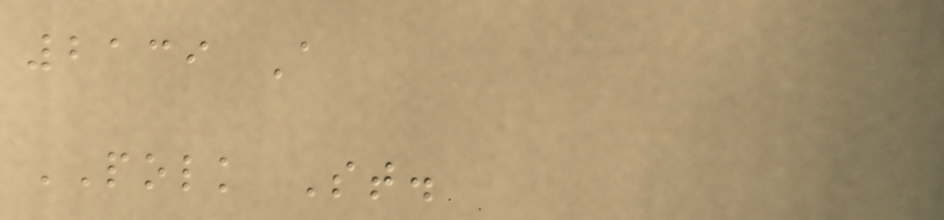2139 A
POLK St.
